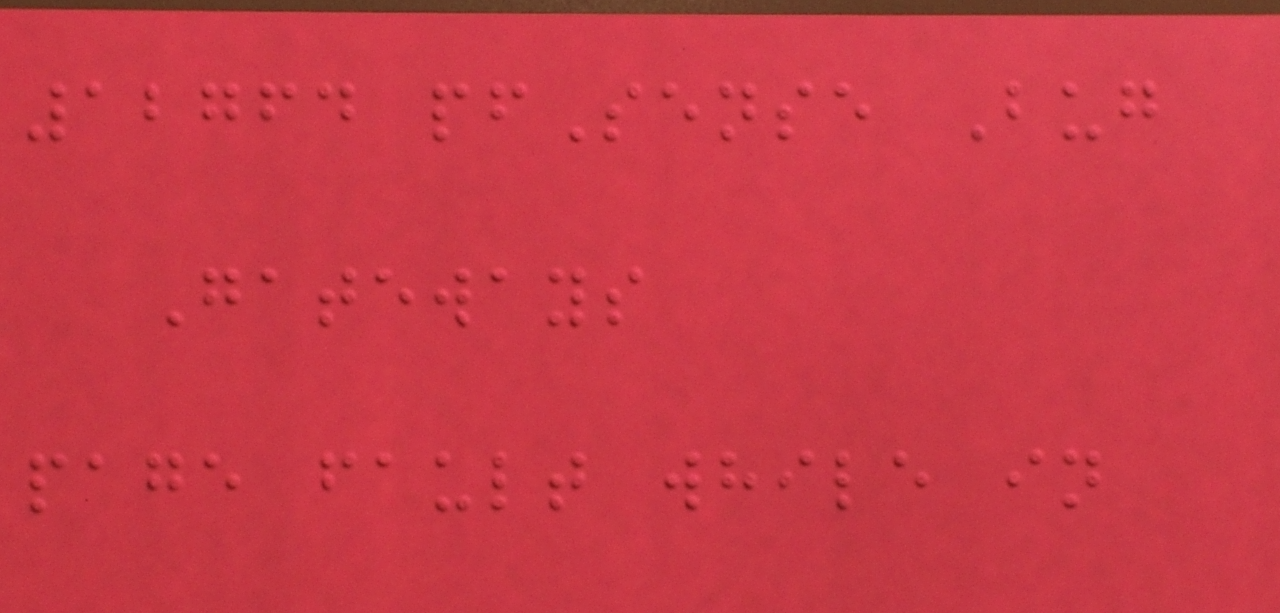12764 pfSense Bug
Gateways
page fault while in
